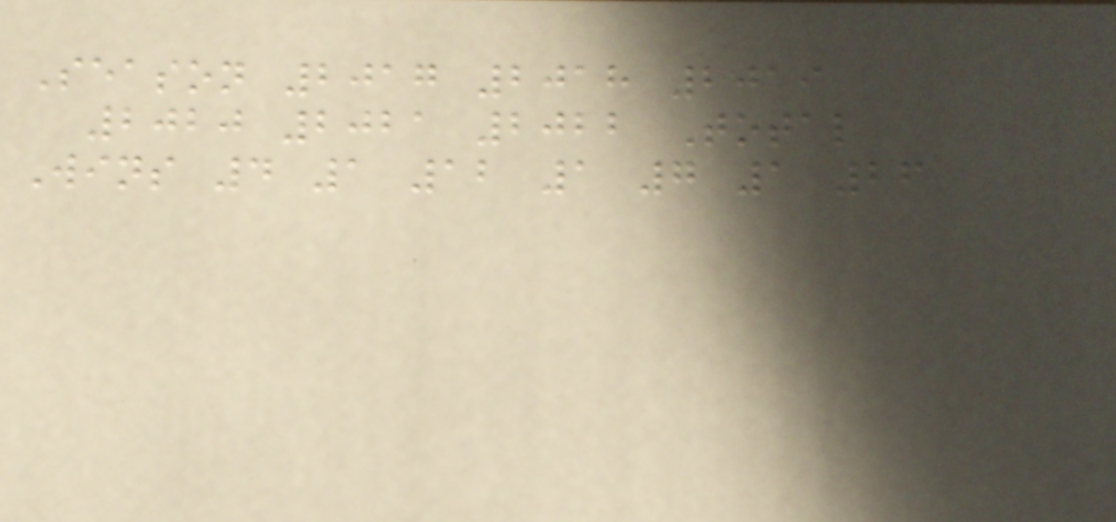Season 2017 2018 2019
2020 2021 2022 Total
Wins 4 1 12 1 7 1 26
